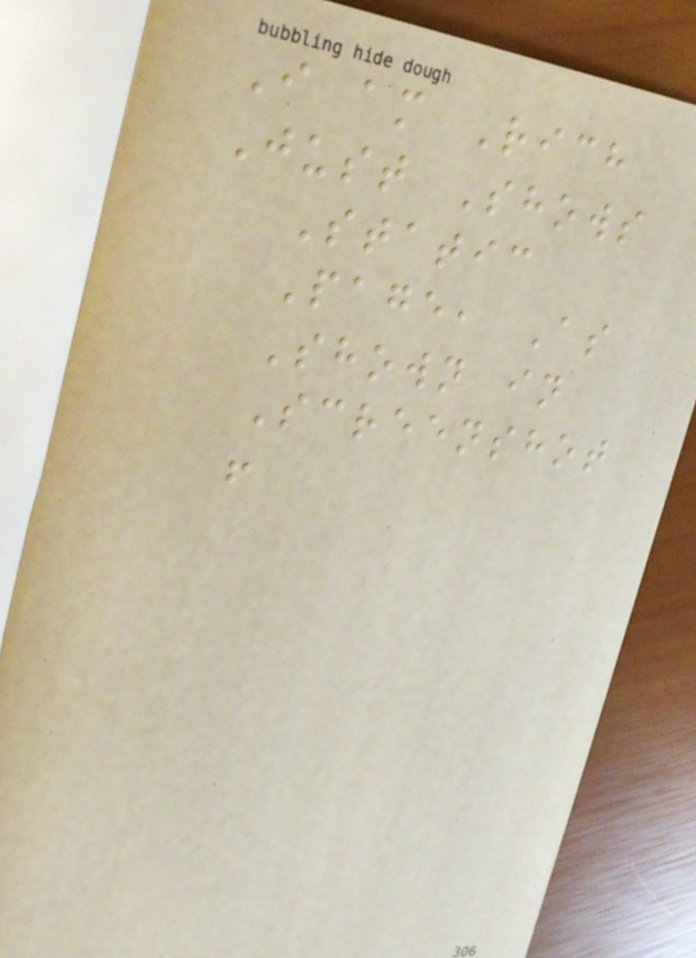I am Rich
Just Shows
Static
Page, As
Shown in
Screenshot
!
